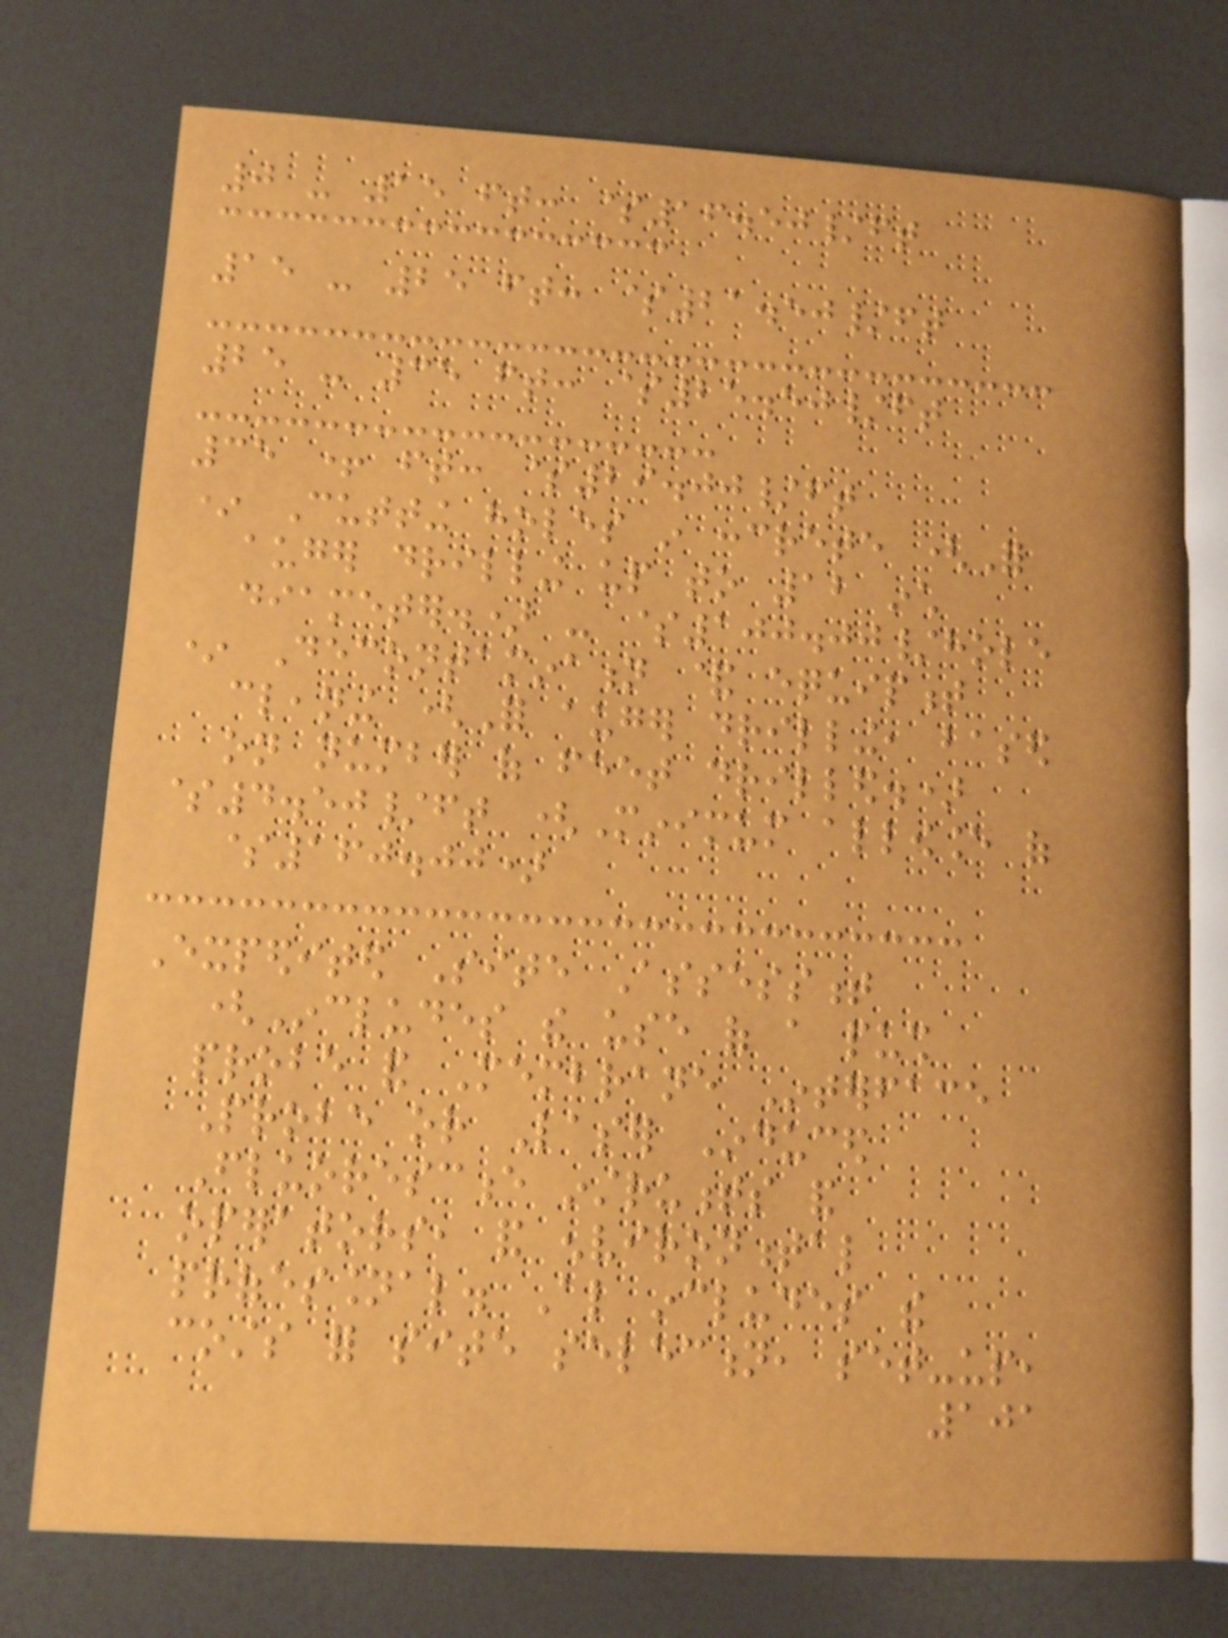0 - 15 ft: $16.50/ft
15 - 25 ft: $21.50/ft
25 - 35 ft: $25.50/ft
35 + ft: $29.00/ft
* Cutting holes in concrete (For
auger drilling up to 12 inch
diameter.) - $100.00/hole
* Decontamination & equipment
cleaning (For auger drilling, based
on number of feet drilled.)
$4.50/ft (Minimum allowance of
$160.00)
Expedited Site Assessment
(Includes the use of a push
probe and Membrane Interface
Probe or Laser Induced
Fluorescence instruments and
operators, and environmental
professional. Also includes the
costs for site selection, set-up,
101
